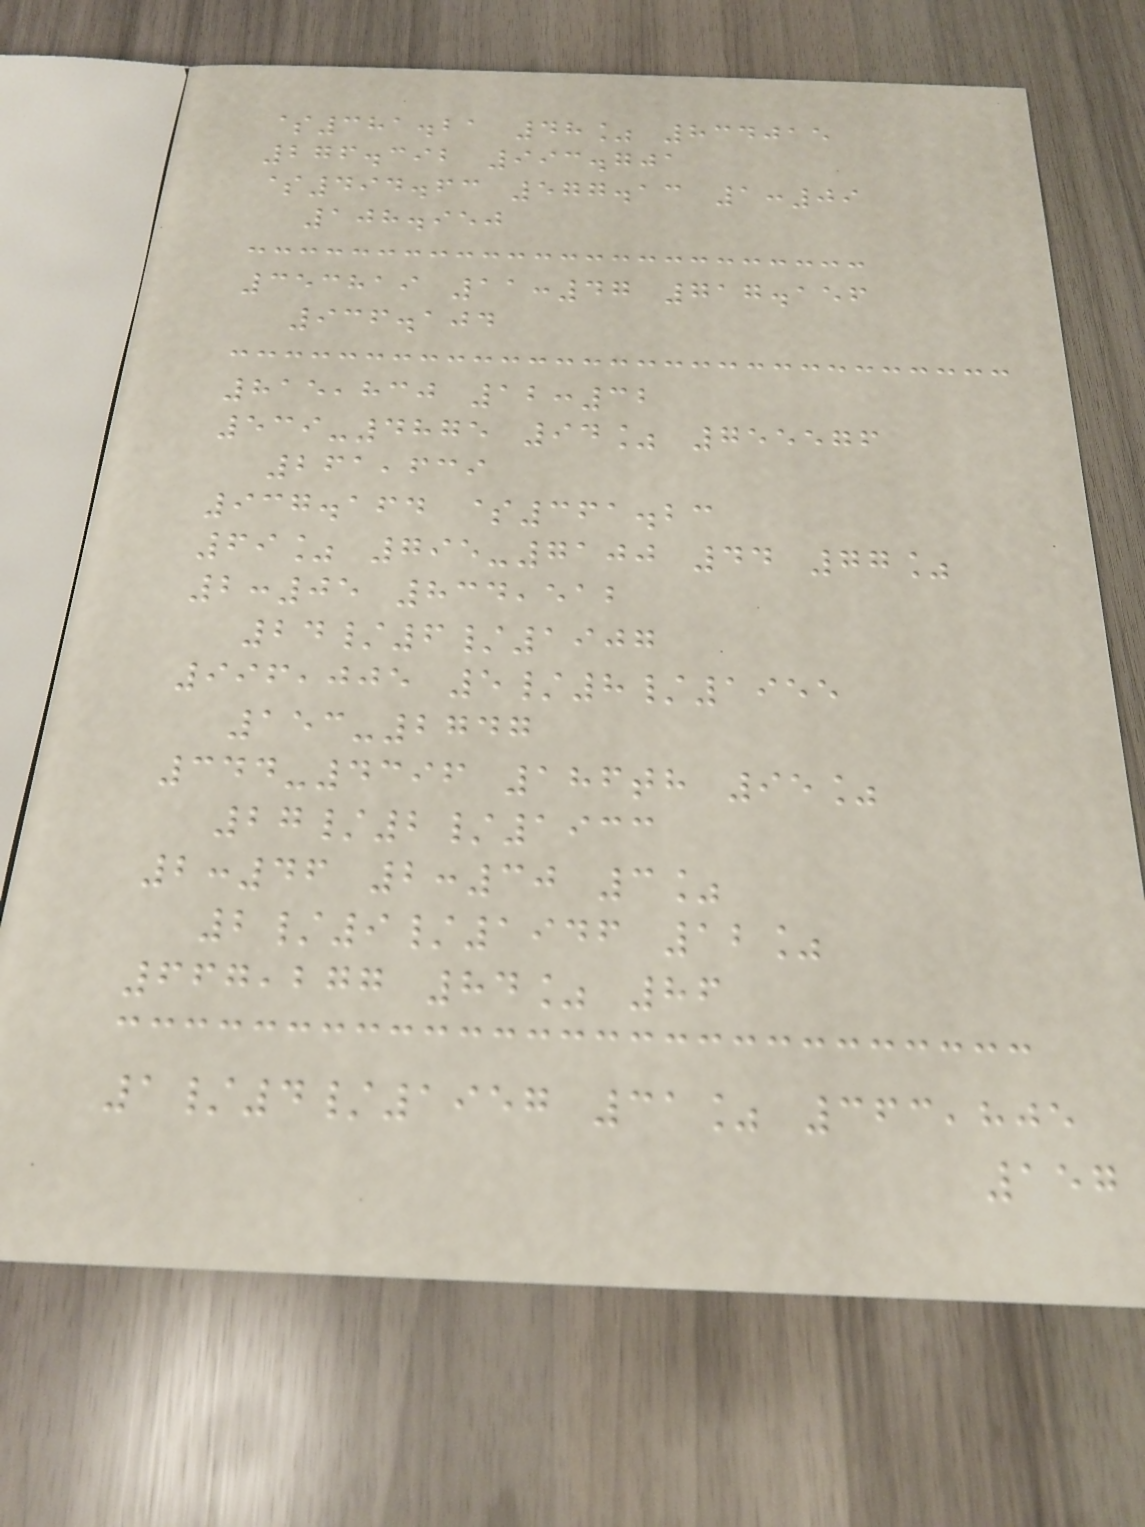$381.21 48% 834015
276.392 993.701
$494.63 577.13 1:09
108.950
353819 11:47 717.156
936.104
815,830 12:32
539-4875 94% 755576
261,639
937.164 $361.23
69% 795-7100 44 77%
2:05 834,512
24/6/1907
996,005 5/8/1955
153-2747
344-4396 186th 95%
27/2/1933
2:46 2:30 3%
2/9/1946 12%
667,277 84% 86
1/4/1957 31% 363,805
157
